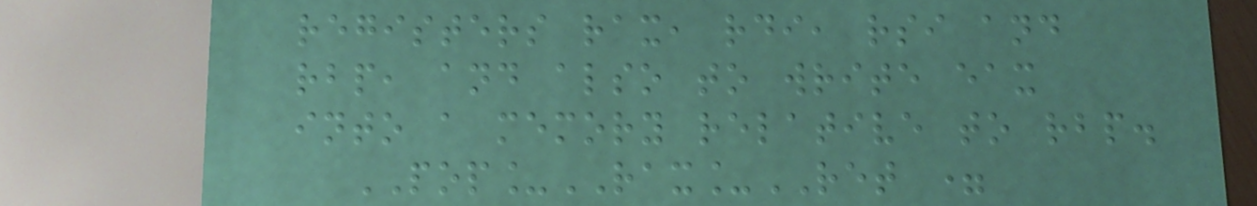registers rax, rdi, rsi and
rbp, and also to write eax
into a memory relative to rbp.
POP_RAX_RET =
